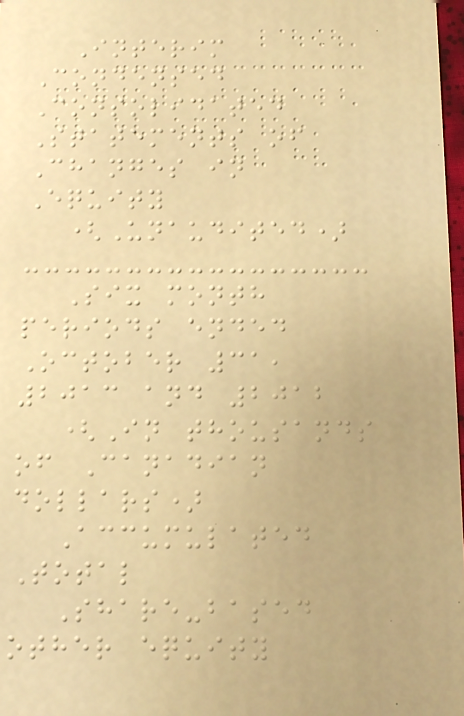Interim
Condensed
Consolidated
Statements of
Changes in
Equity
(Unaudited)
Six month
periods ended
October 31,
2013 and 2012
(In thousands
of Canadian
dollars)
Accumulated
Total
Share-based
other equity
